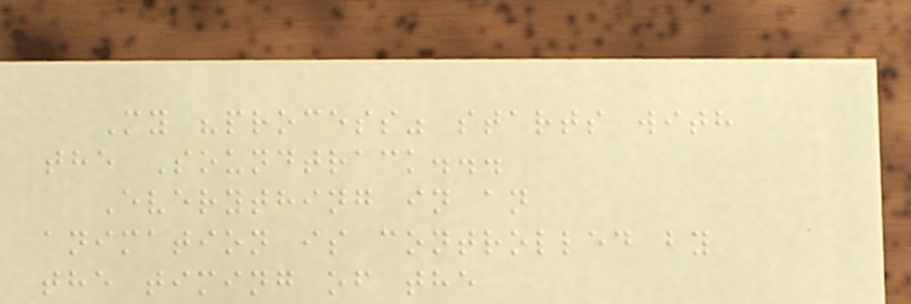My "process" starts with
the Soundtrack...
Everything in an
animation is controlled by
the timing of the
